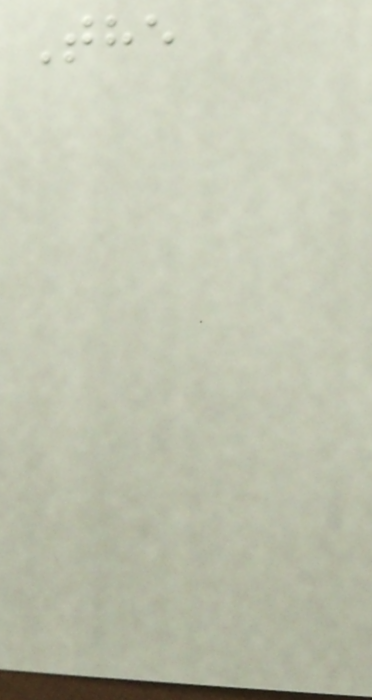The
